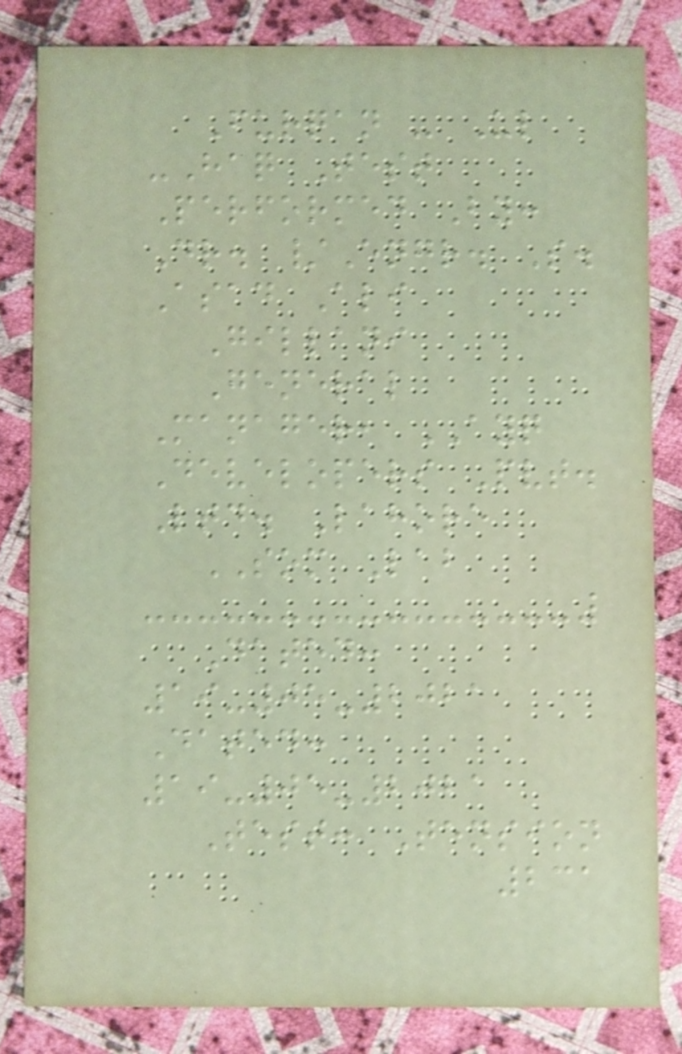Furqan - Ul
-Haq Test
Performed By:
Dr. /Engr. S.
Asad Ali
Gillani
General
Manager, AYQ
Developers Pvt.
Ltd. Lahore
SOM Lab
Dated:
19-05-2021
Dated:
19-05-2021
Test: Tension
231
